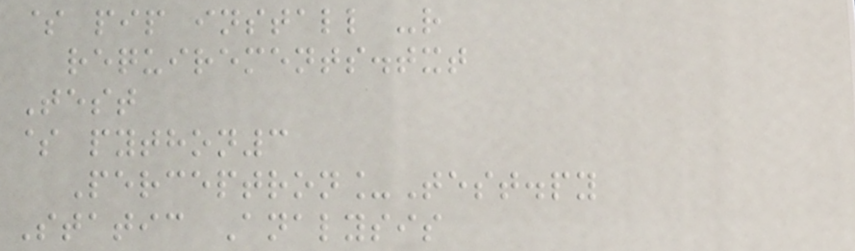$ pip install -r
requirements.txt
Test
$ python3
Perceptron_Test.py
Static Analysis
